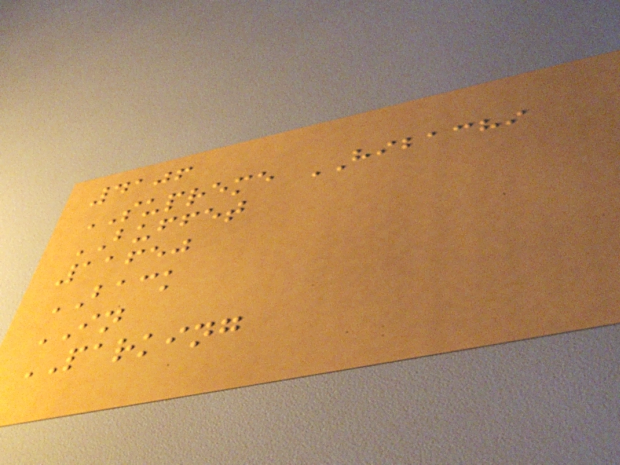4106
SUPREME HIBACHI
BUFFET
11650
BACK
IN
PARKING
